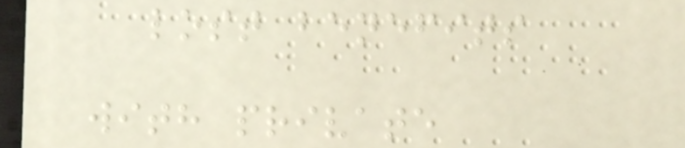lost benefits
with private
